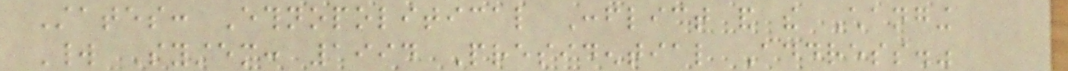States: Ethnopolitical Conflict and the Changing
World System: 1994 Presidential Address."
